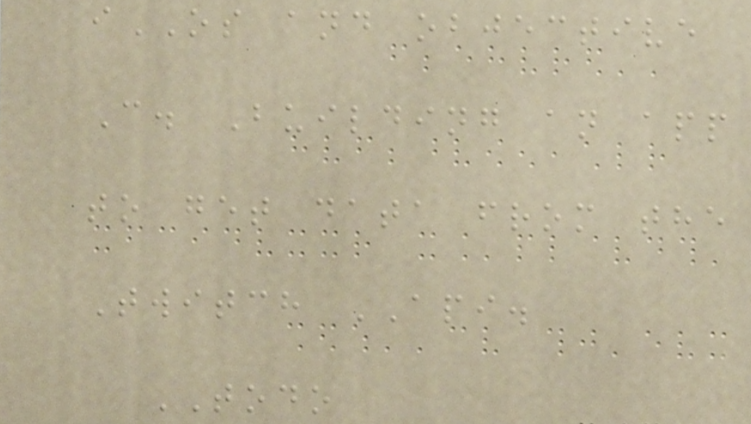iOS and objective
C. Building an app
to get data from the
Twitch API.
TODO
